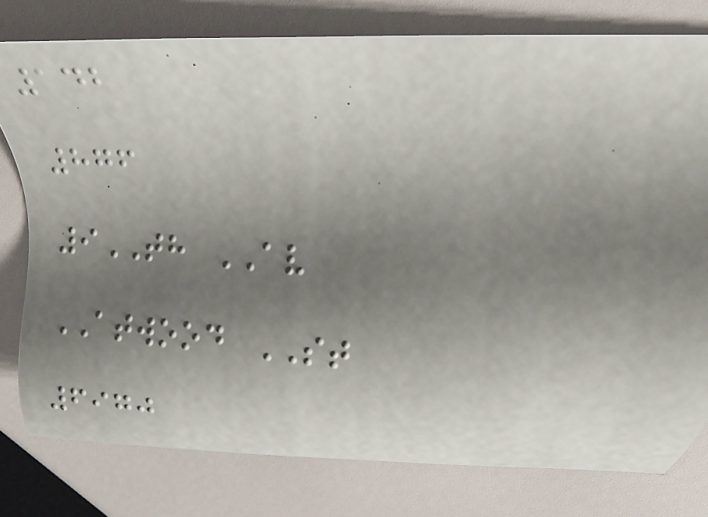142
876
9TH AV
ATWOOD ST
6970
